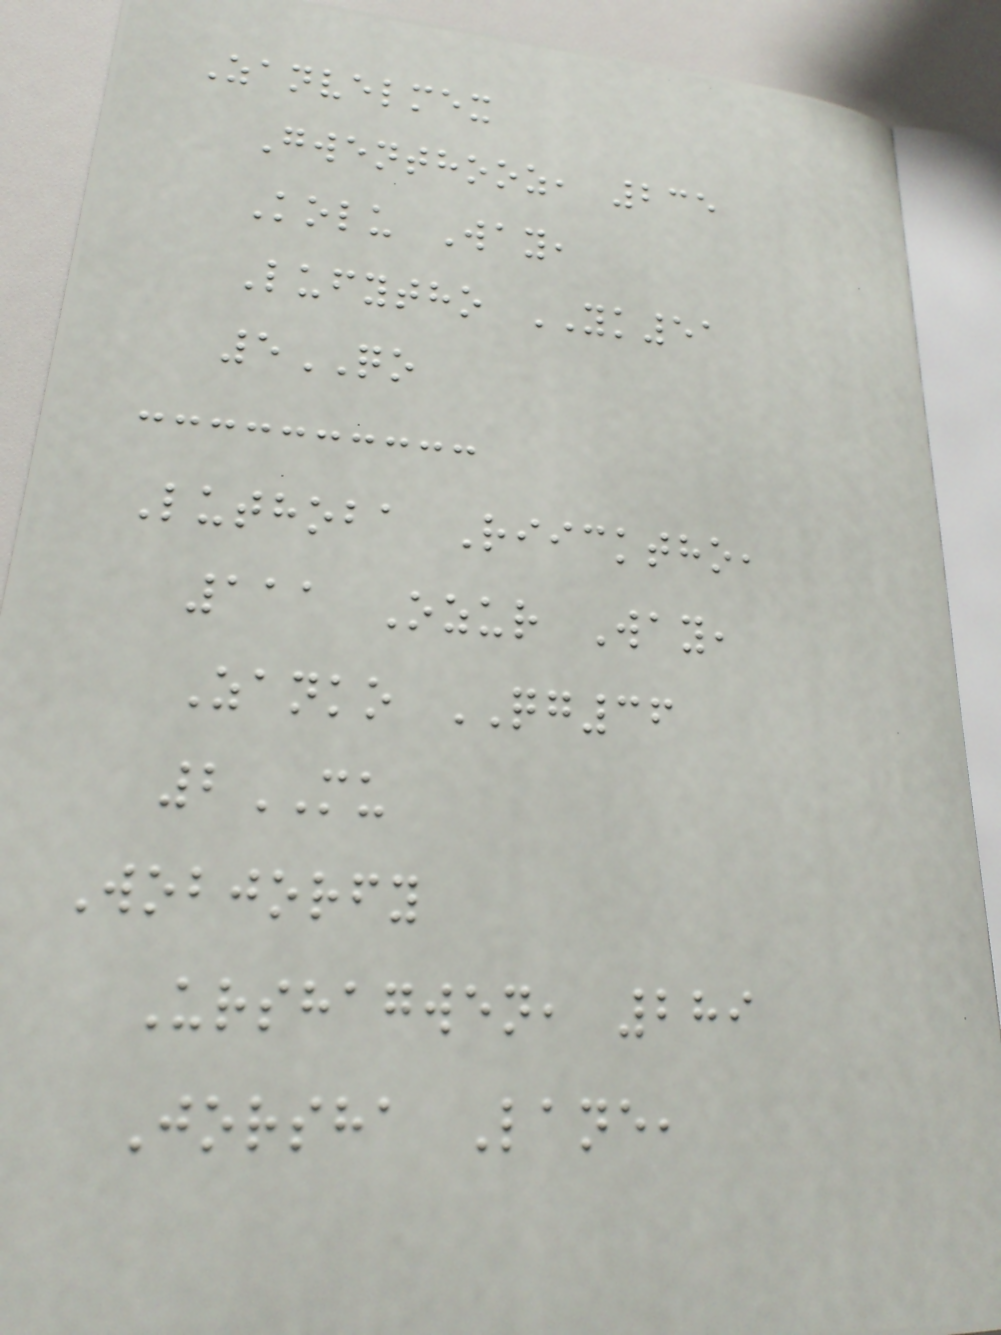Zanvelmex
Gwenthooz, 235
Kolu Way,
Lufytho YK51
5QO
Luthoba Riicktho,
111 Ozur Way,
Zanko QG36
2MU
Wobjorfy
Urshagwen, 289
Jorsha Lane,
